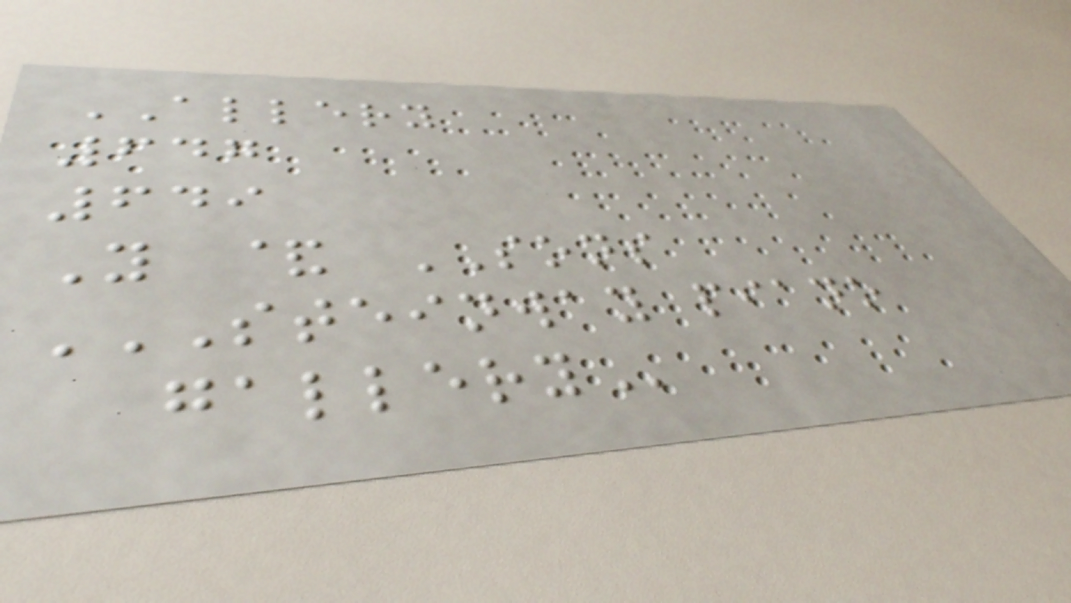ALLERY
647
649
Y & SONS
STEINWAY PIANO
GALLERY
